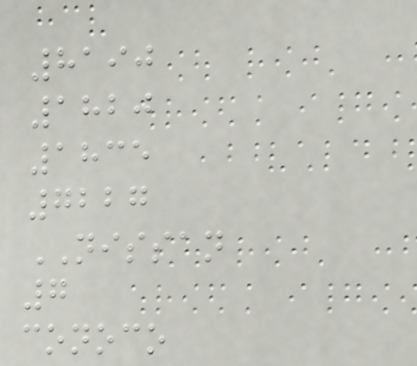8190
1820
1835
7227
NISSAN
7
conoco
